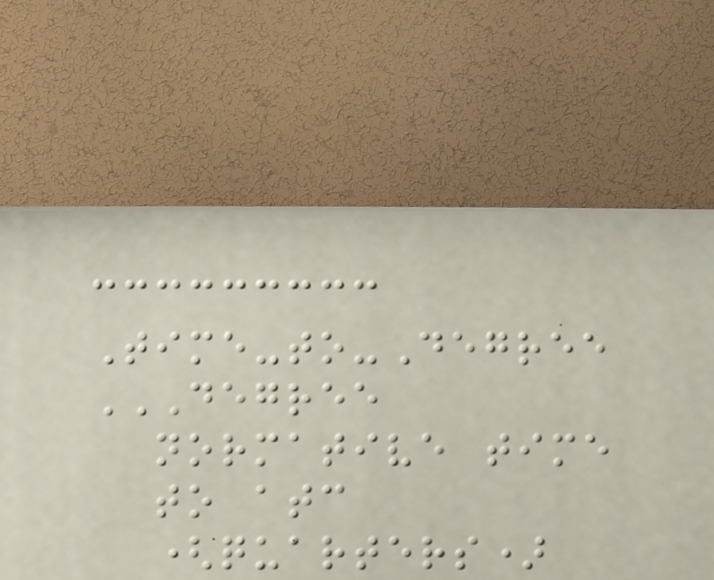Time-to-Degree
DEGREE
NORMATIVE TIME
TO ATC
(QUARTERS)
